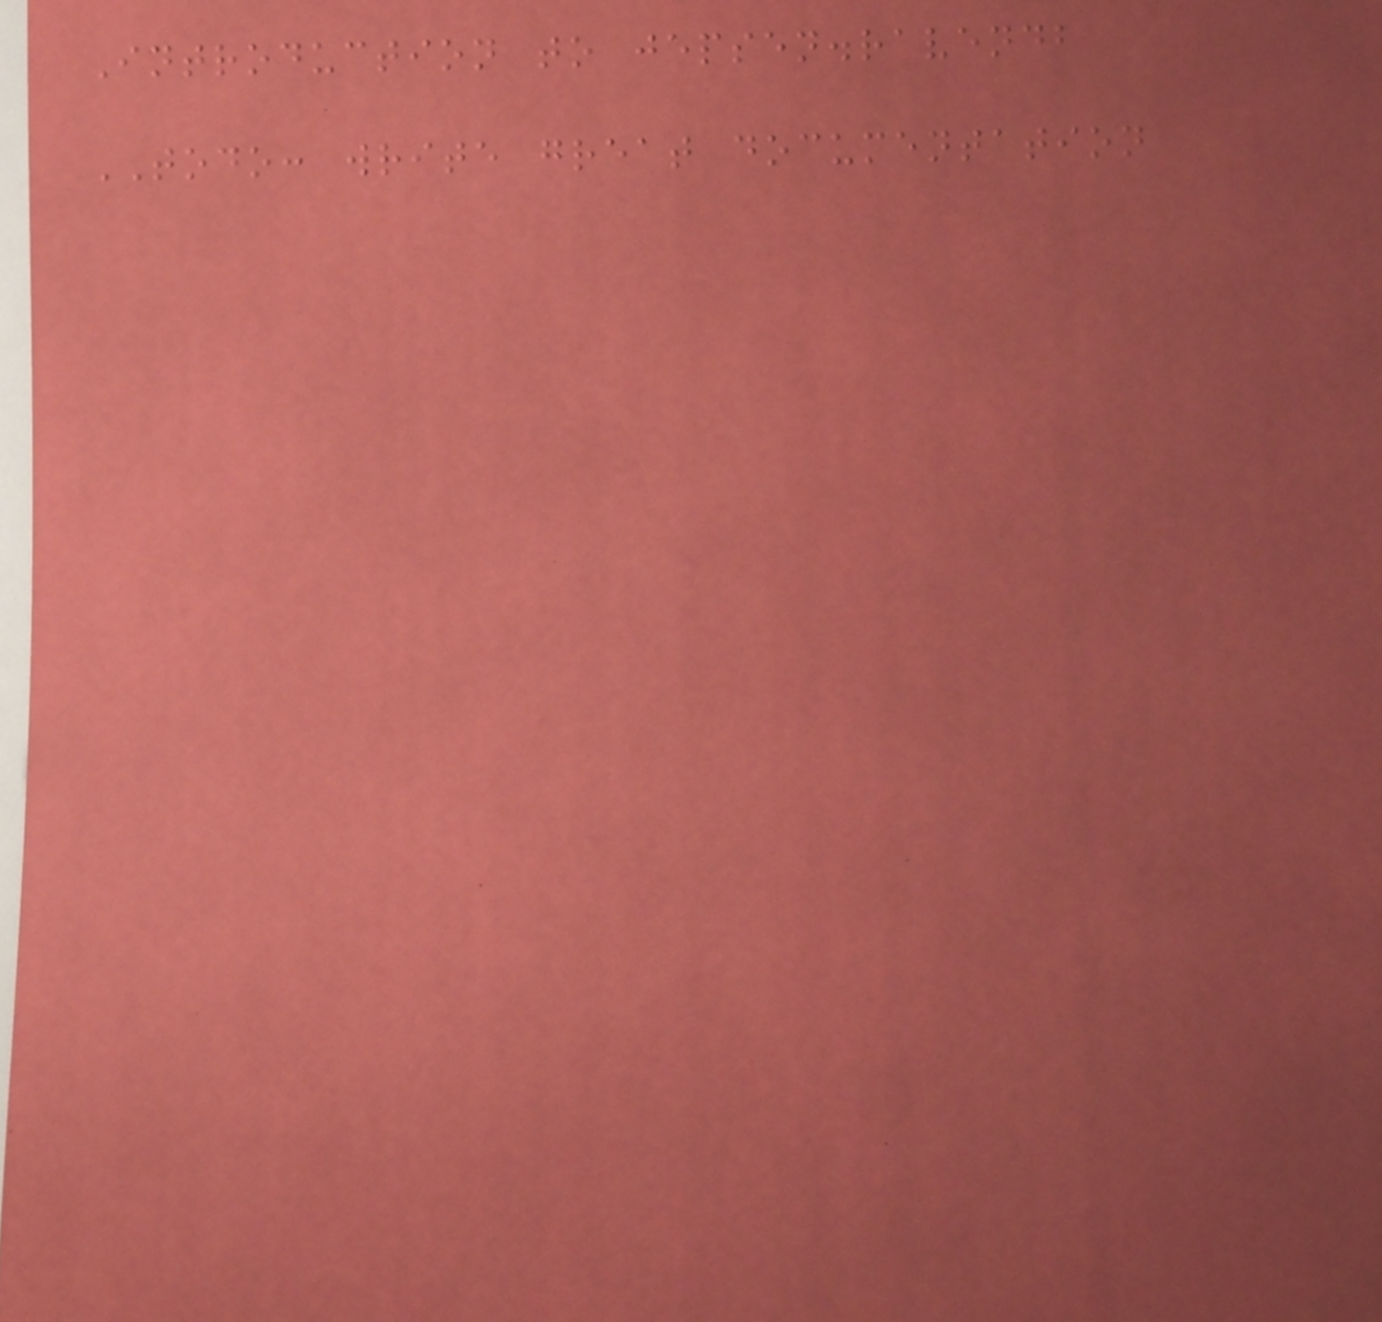Introduction to jepsen.ravendb
TODO: write great documentation
